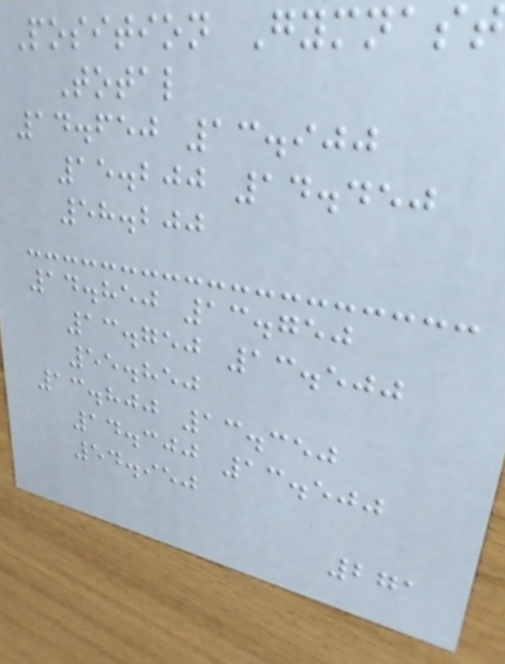Position Gymnast
Total
14.650 13.900
15.200 14.450
58.200
14.850 13.750
13.750 13.500
55.850
13.800 13.350
14.300 13.500
54.950
271
